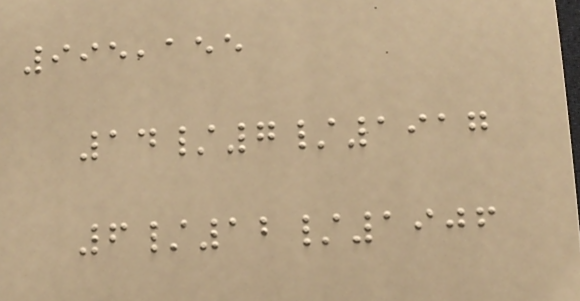995,155
14/7/1917
6/12/1906
